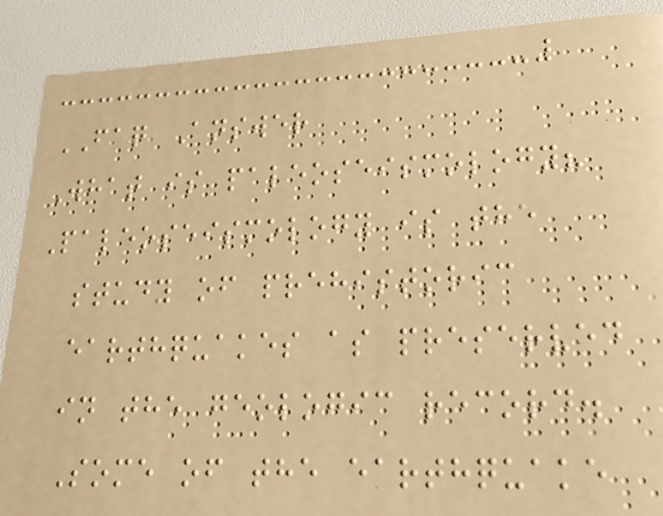FAQ Answer
What is paleoseismology?
Paleoseismology is the
study of prehistoric
earthquakes as preserved
in the geologic record.
Some of the earthquake
